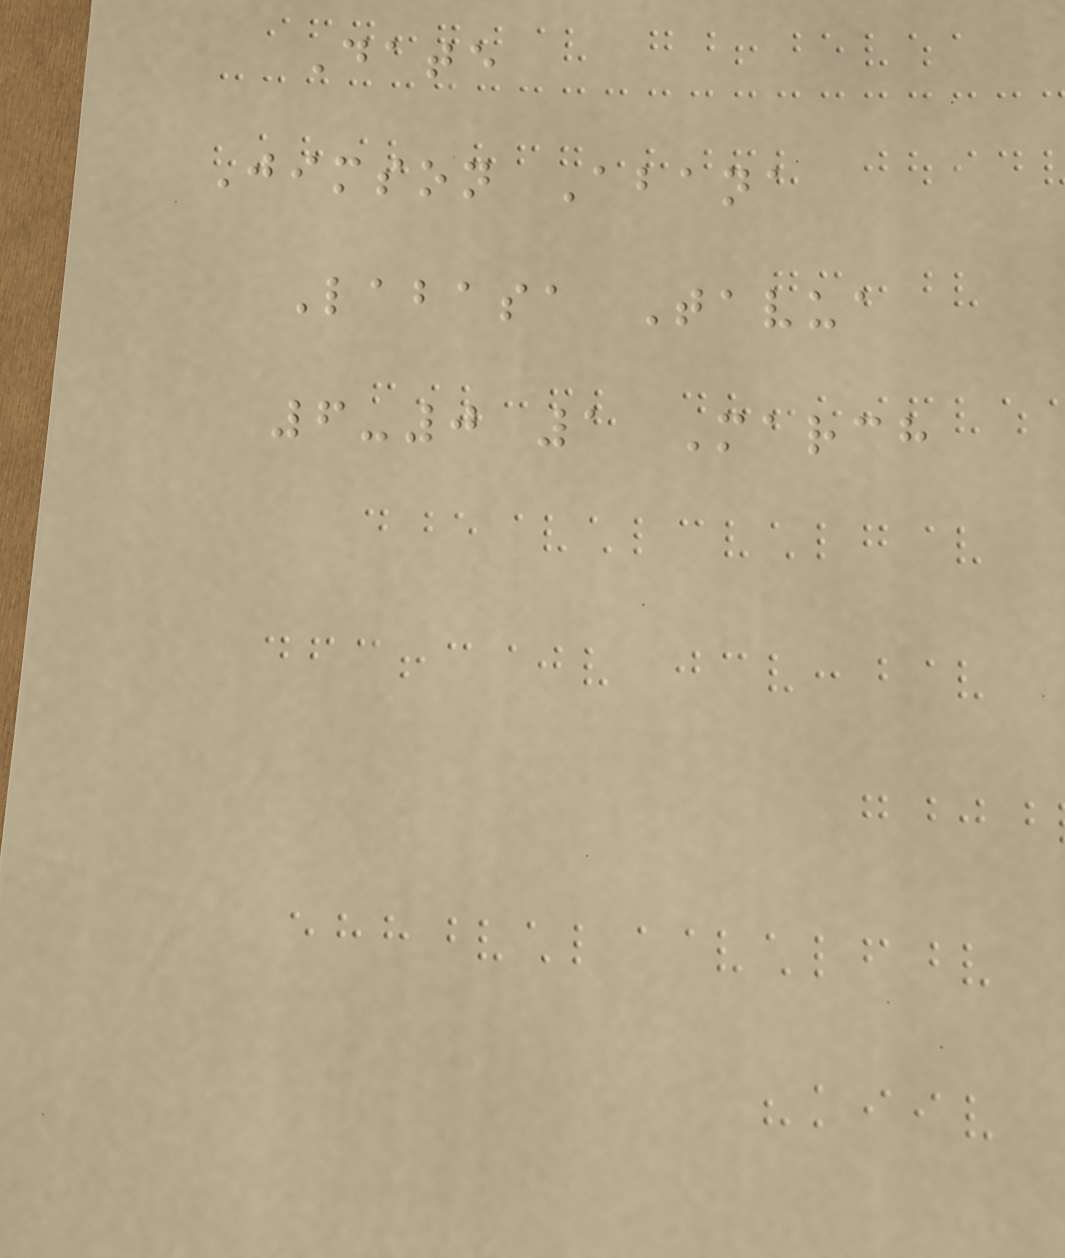Date
Jimson Abana
Labasa Tavua
6-0 1 March
